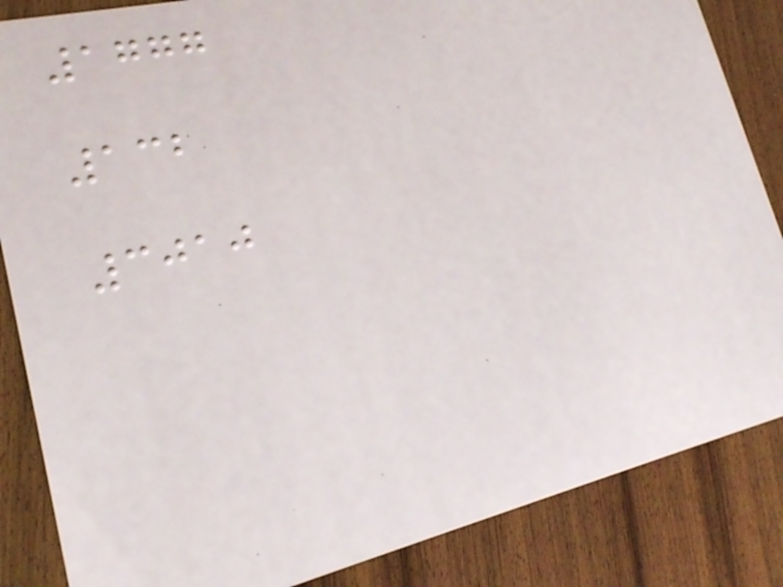1777
132
3010
